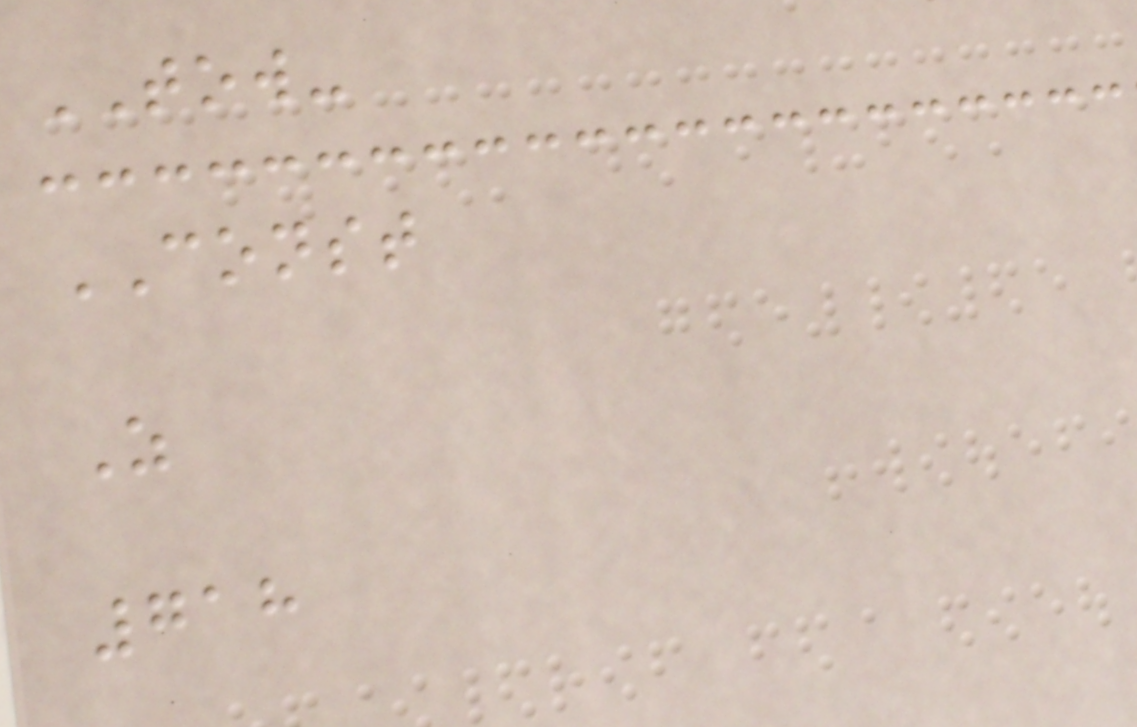TOW-
CONST
Z
718
